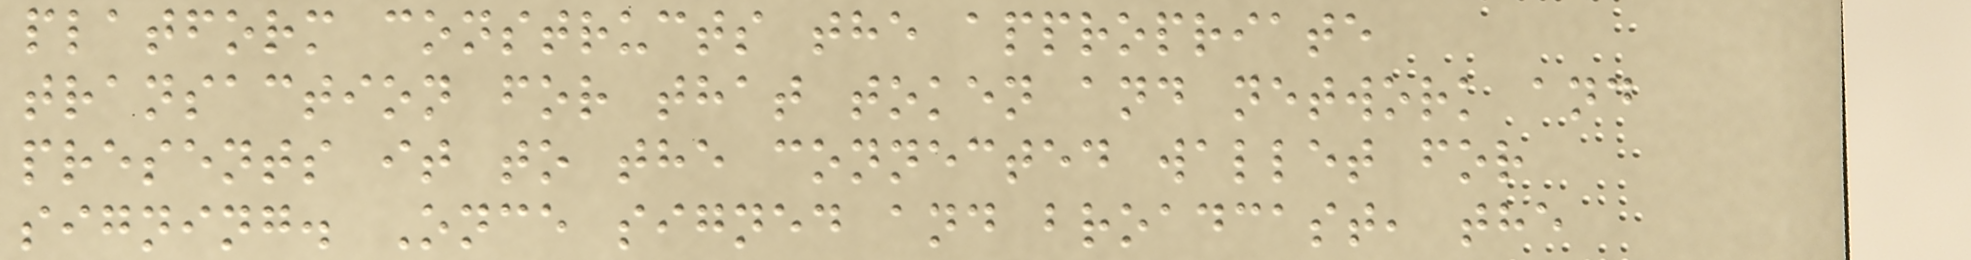platform constructs the appropriate
transaction for that token and network and
presents it to the connected wallet for
signing. Once signed and broadcast, the
